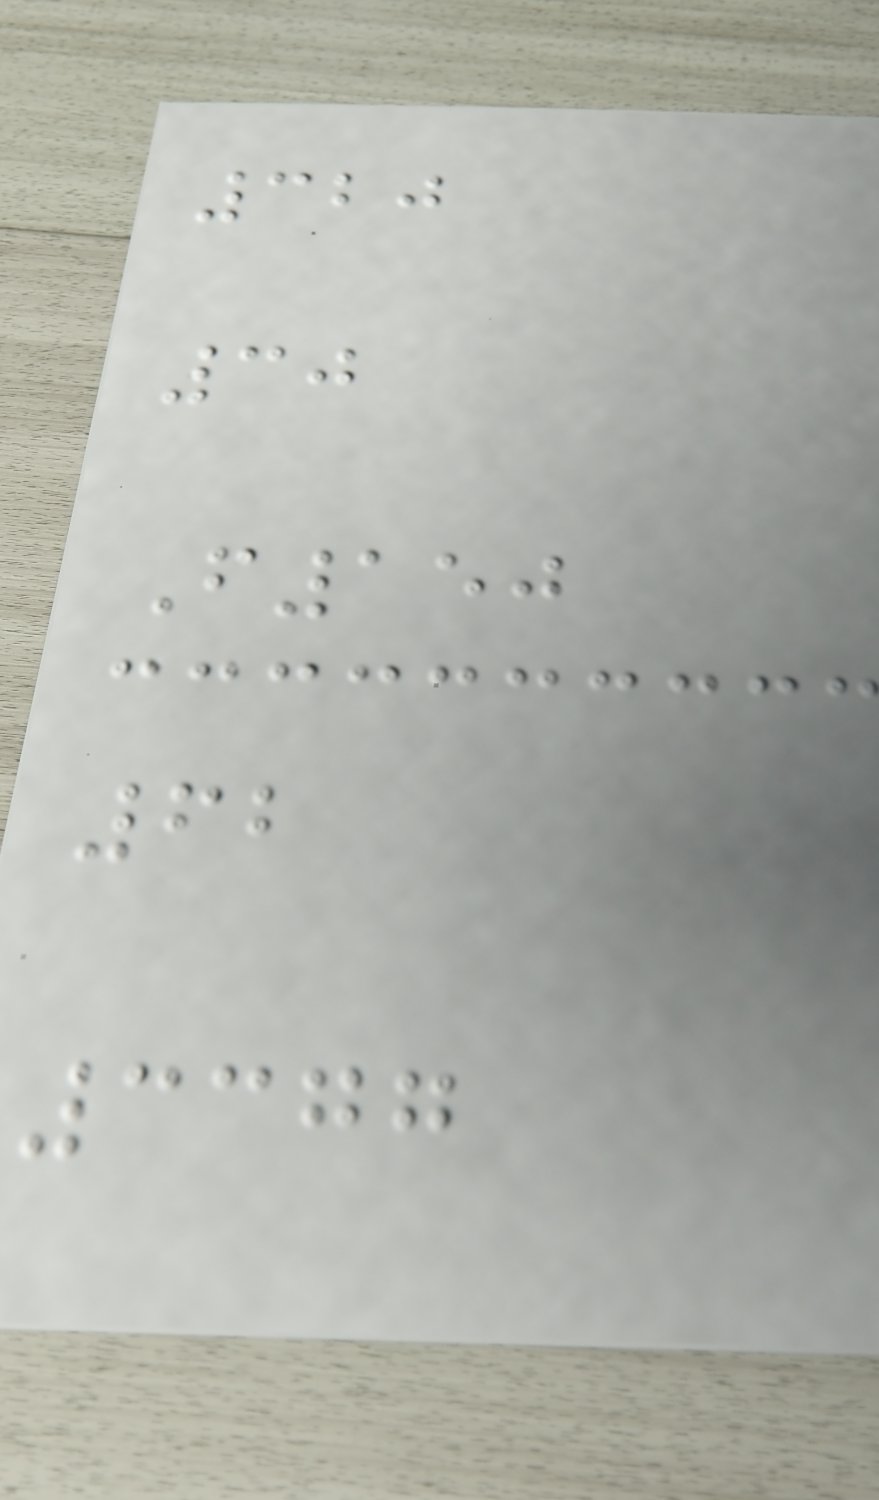320
30
F150
62
3377
